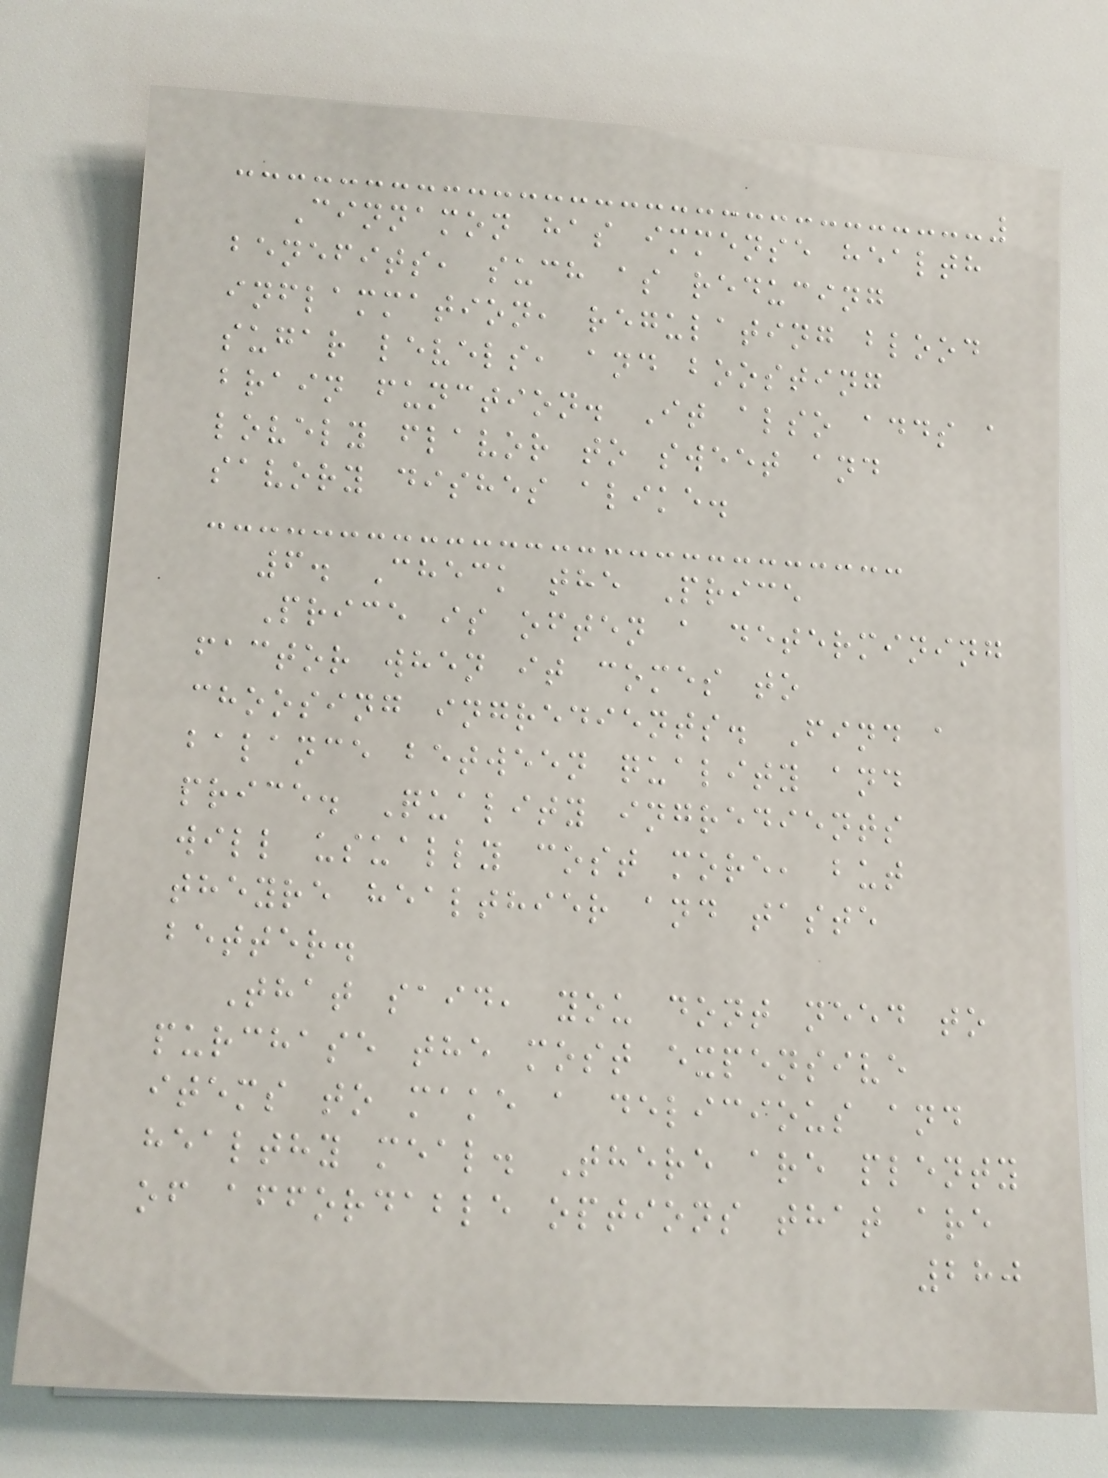Cinnamon has immense health
benefits, such as reducing
inflammation, regulating blood
sugar levels, and boosting
brain function. It also adds a
lovely flavor to sweet and
savory dishes alike.
6. Check the Price
Price is often a determining
factor when it comes to
choosing ingredients. Find a
balance between quality and
price. Quality ingredients
will usually cost more, but
theyre healthier and taste
better.
That said, you dont need to
purchase the most expensive
items to make a delicious and
healthy meal. There are plenty
of affordable options that are
280
